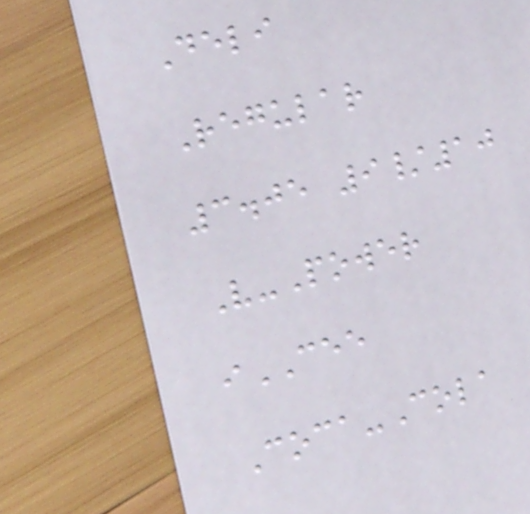Deli
Regular
3.05 9/10
V-Power
iCEE
Coca-Cola
